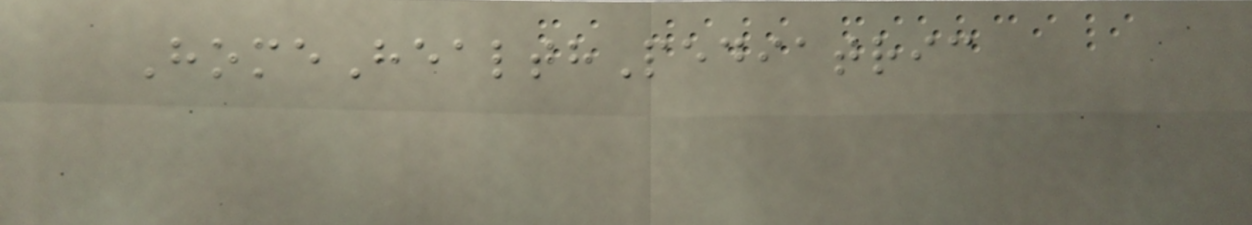HomeHealthPediatric
